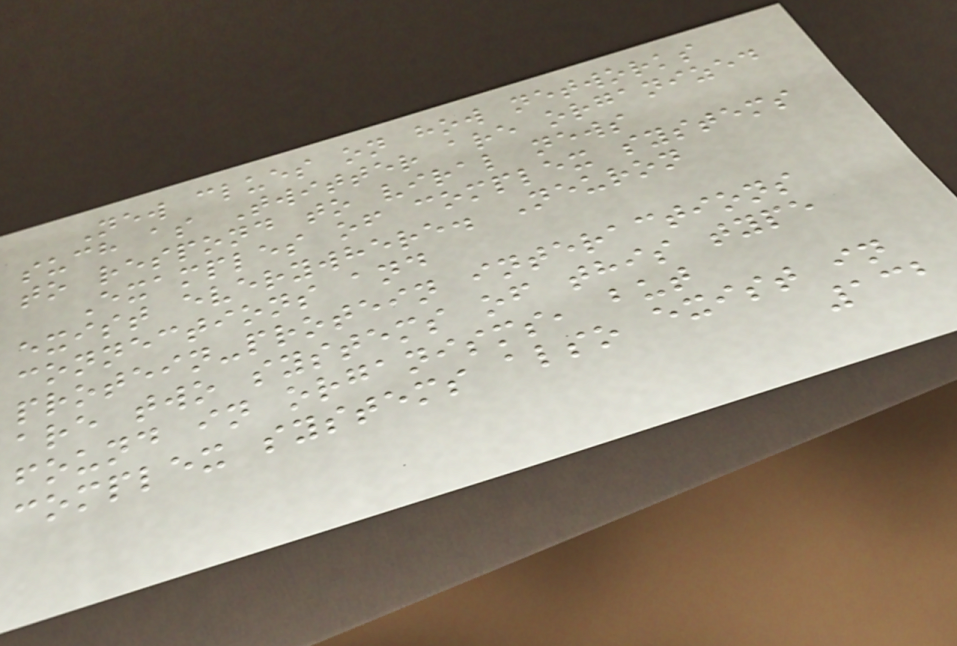New clues on how networks
such as Twitter are organized
to respond to viral news
Examples of complex systems
exist everywhere. Neuron
connections and
protein-protein interactions
are two systems of this type
found in organisms, but
complex systems also exist in
132
